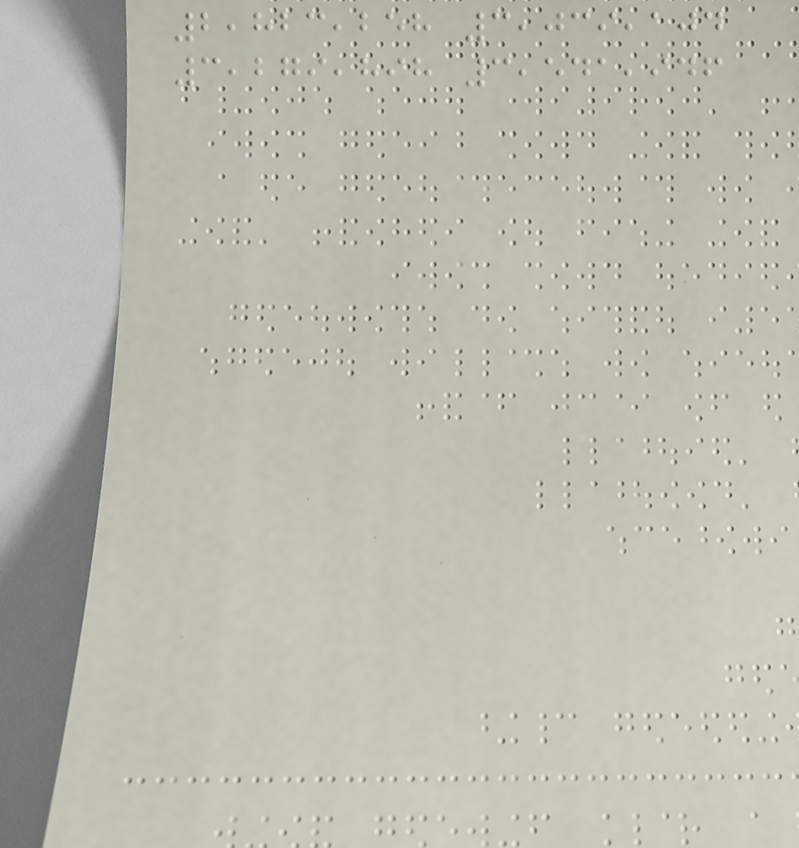2,823,258 3,039,104
3,279,898 3,541,946
